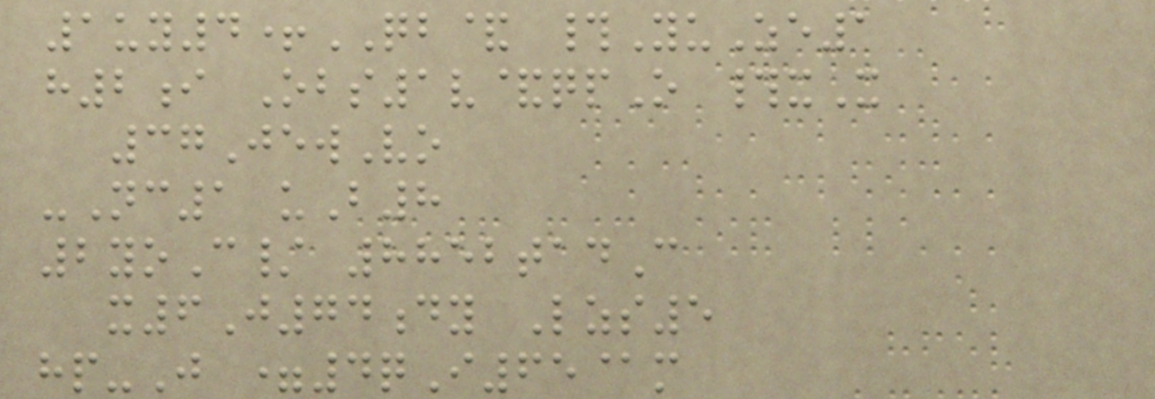1uy4+QB& #YuZe1
h2i Obs1v&qpO #xX
37JewVo
-Nc1 uB8
2yoC/ 8852tadC
x6J74dy Lzs5
hp-J =4qI65@m
